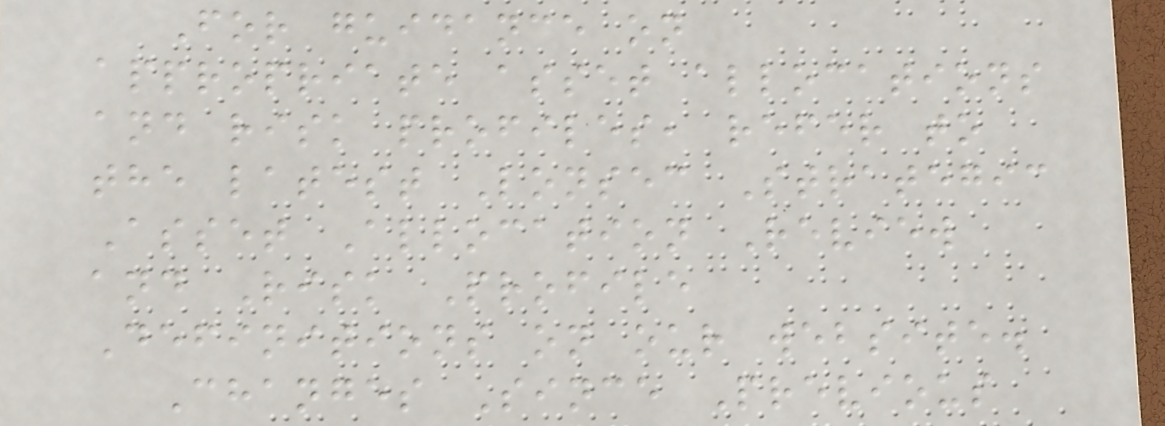For guidance on
appropriate asset allocations
and risk profiles, refer to
the latest Lonsec Strategic
Asset Allocation Review
and Risk Profile
Definitions on our website.
Changes Since Previous
